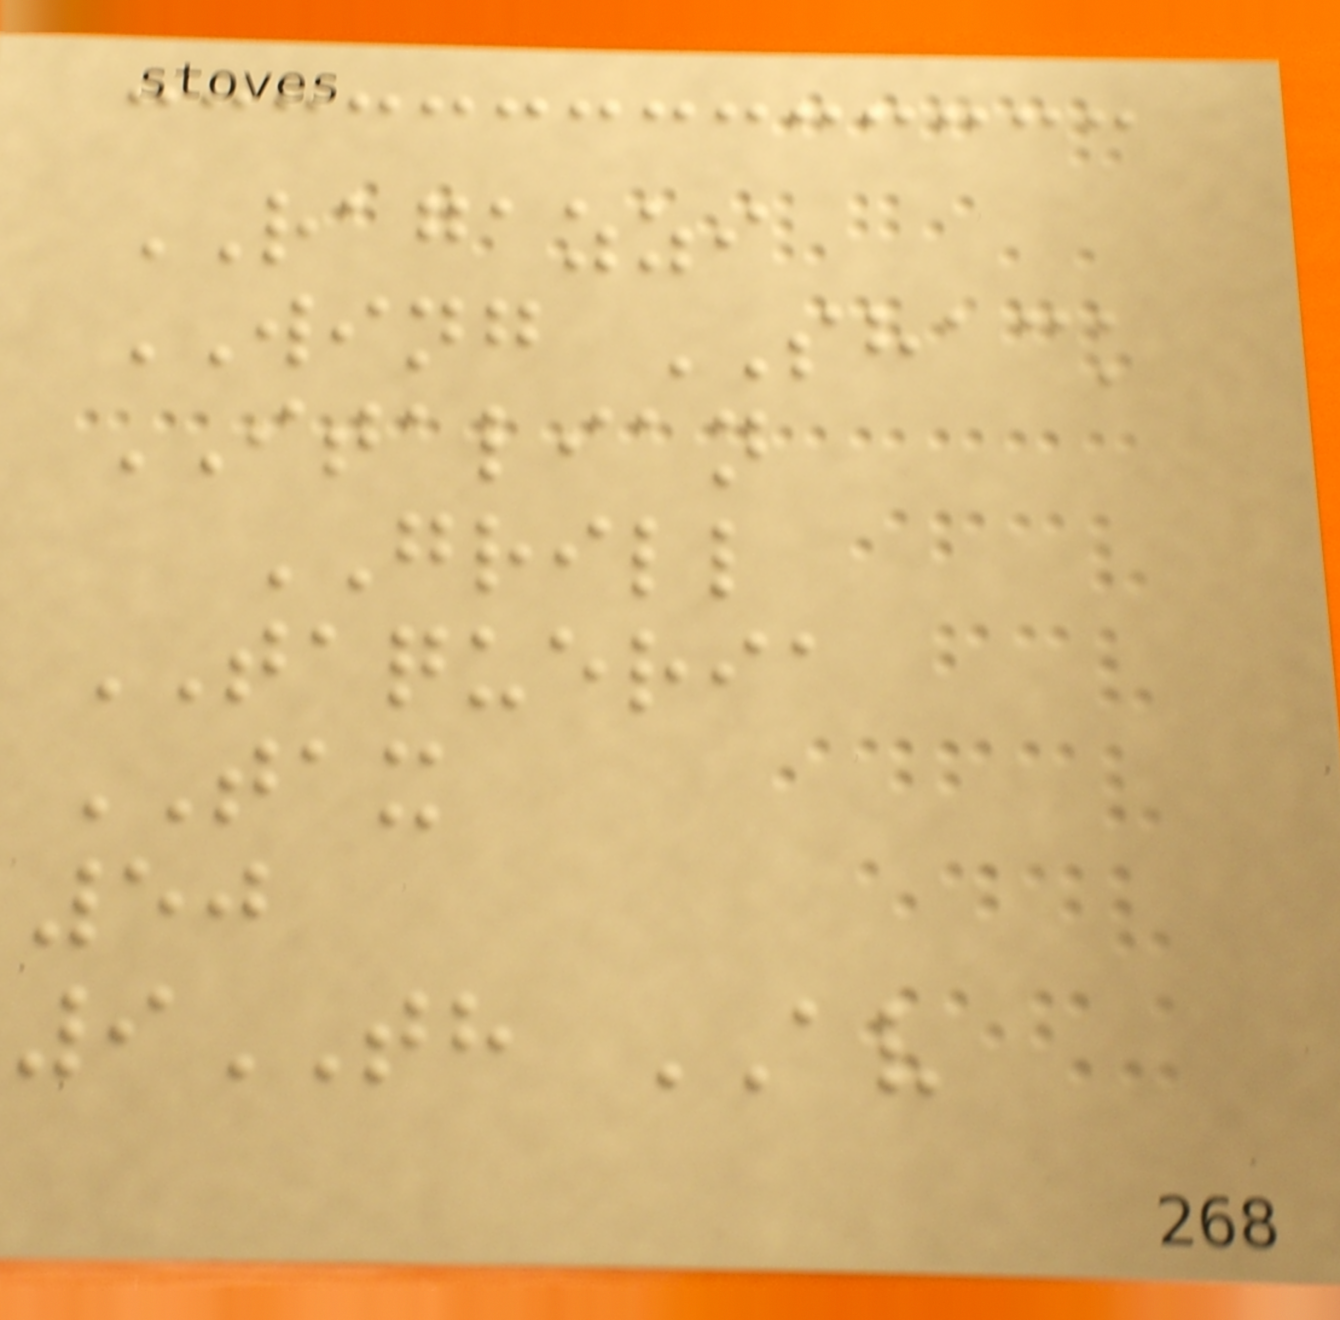RAGAZZI
WING SHACK
ITALIAN
GRILL
TAQUERIA
TAX
50
9TH AV
